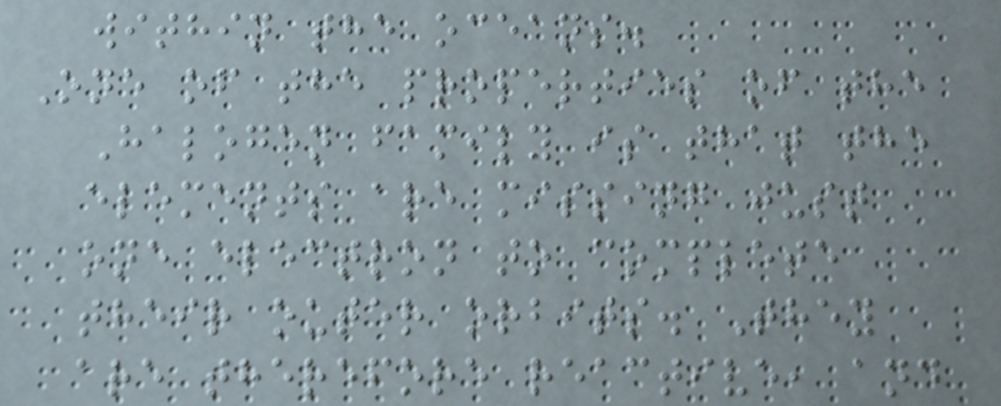within the oceans.
One of the properties of the
Halogen family is that the
elements are missing just
one electron to complete
their outer orbits. They
are therefore reactive, and
